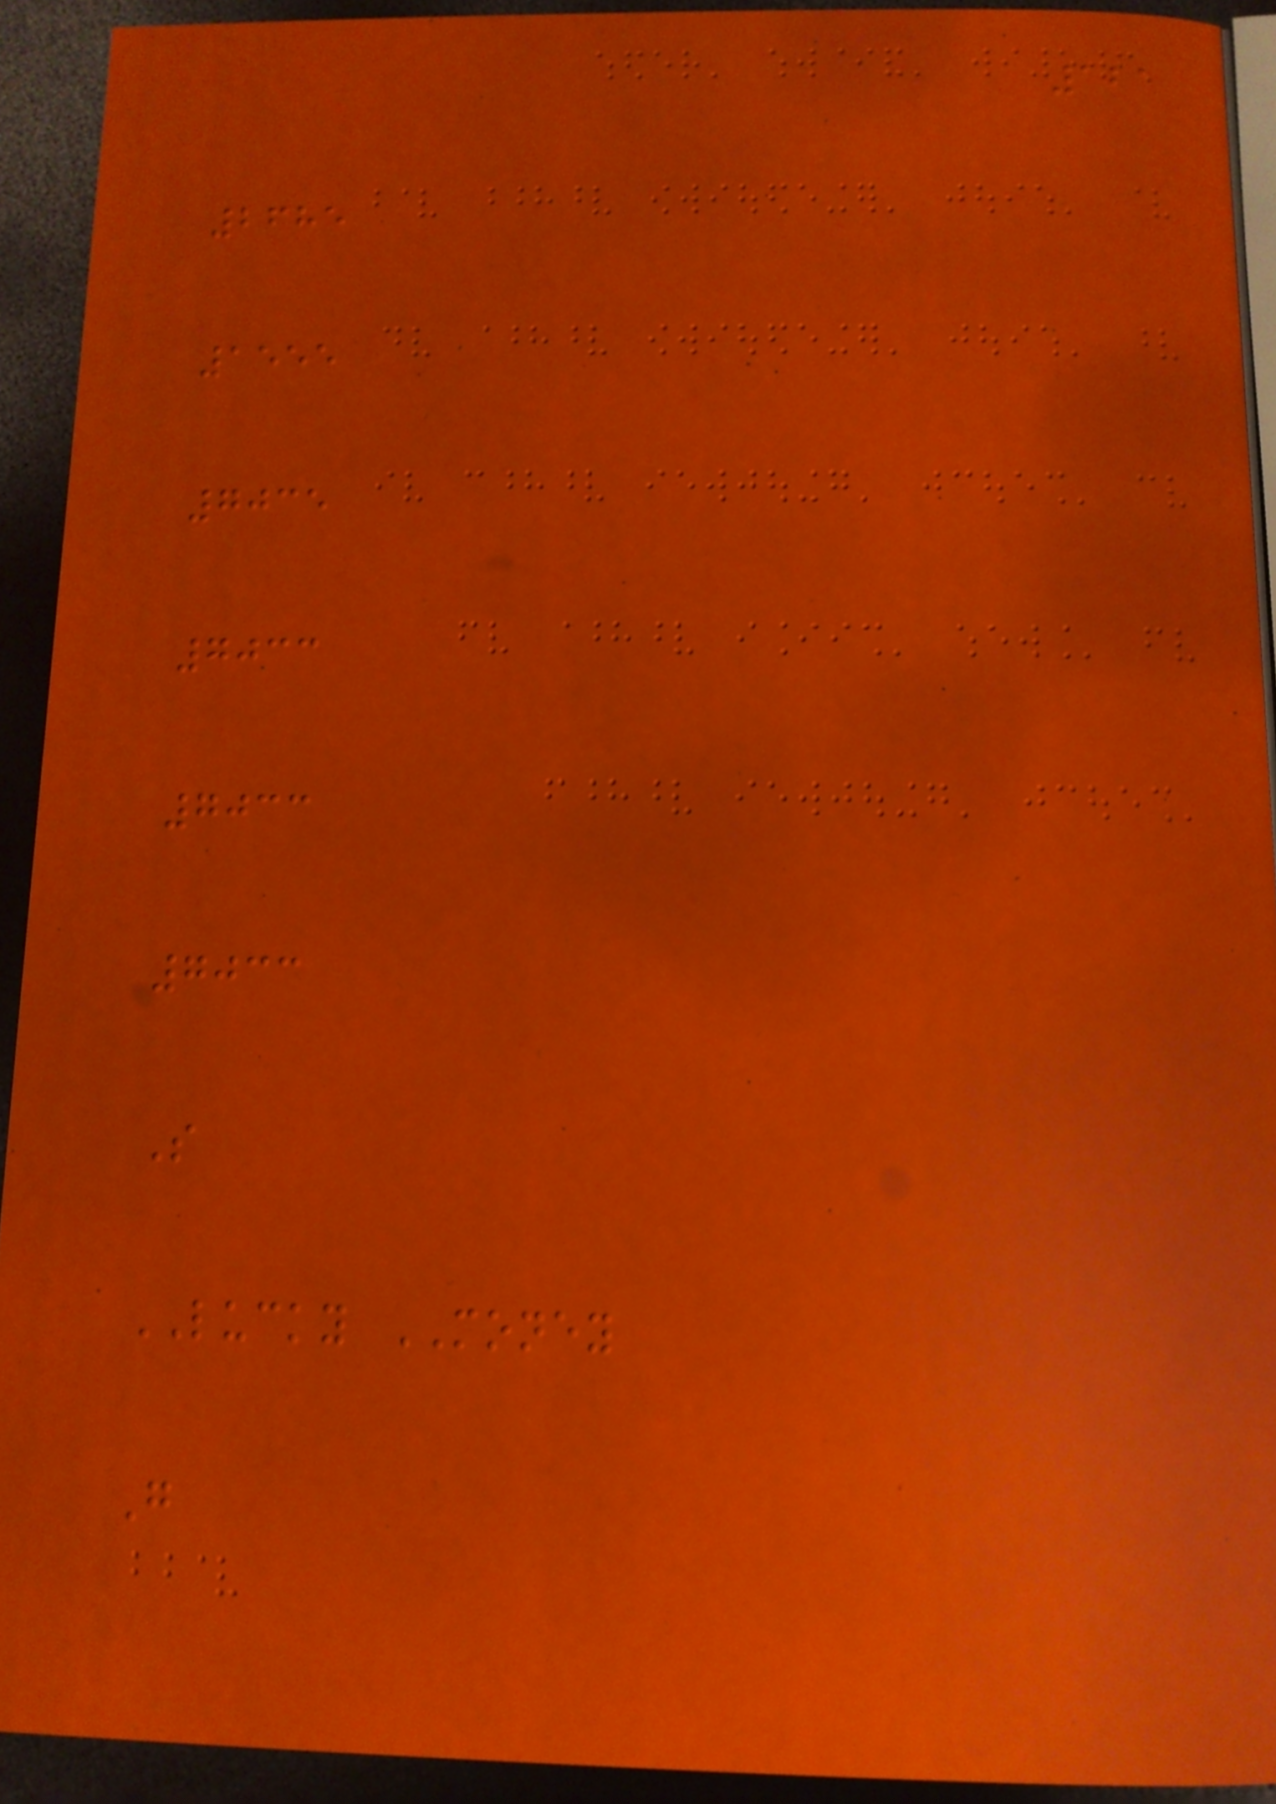121
2685
1555
7035
7033
7033
7033
S
LUCKY MONEY
G
